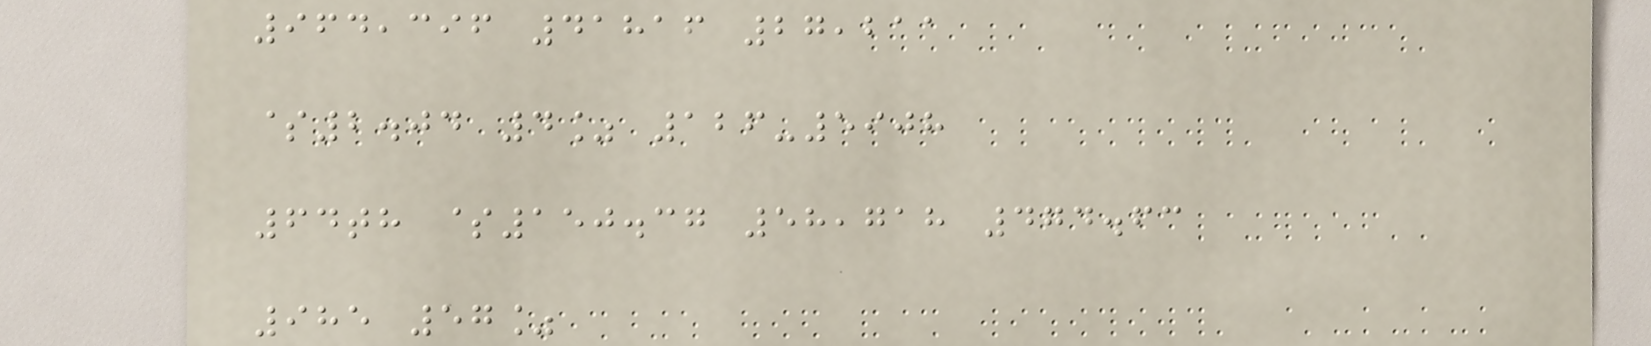964,396 41816 27,211
$2.04 4% 126-5908
64th $150.37 58,718 474.63
985 57%
